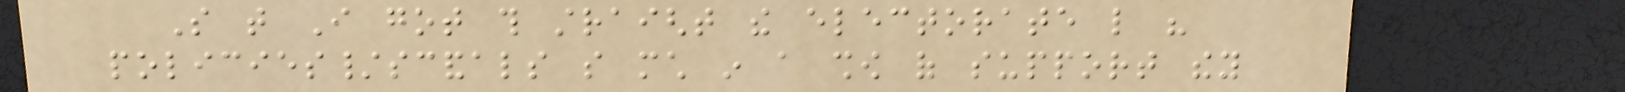So that I got this straight the electorate like his
policies/scandals so much in a show of support they
